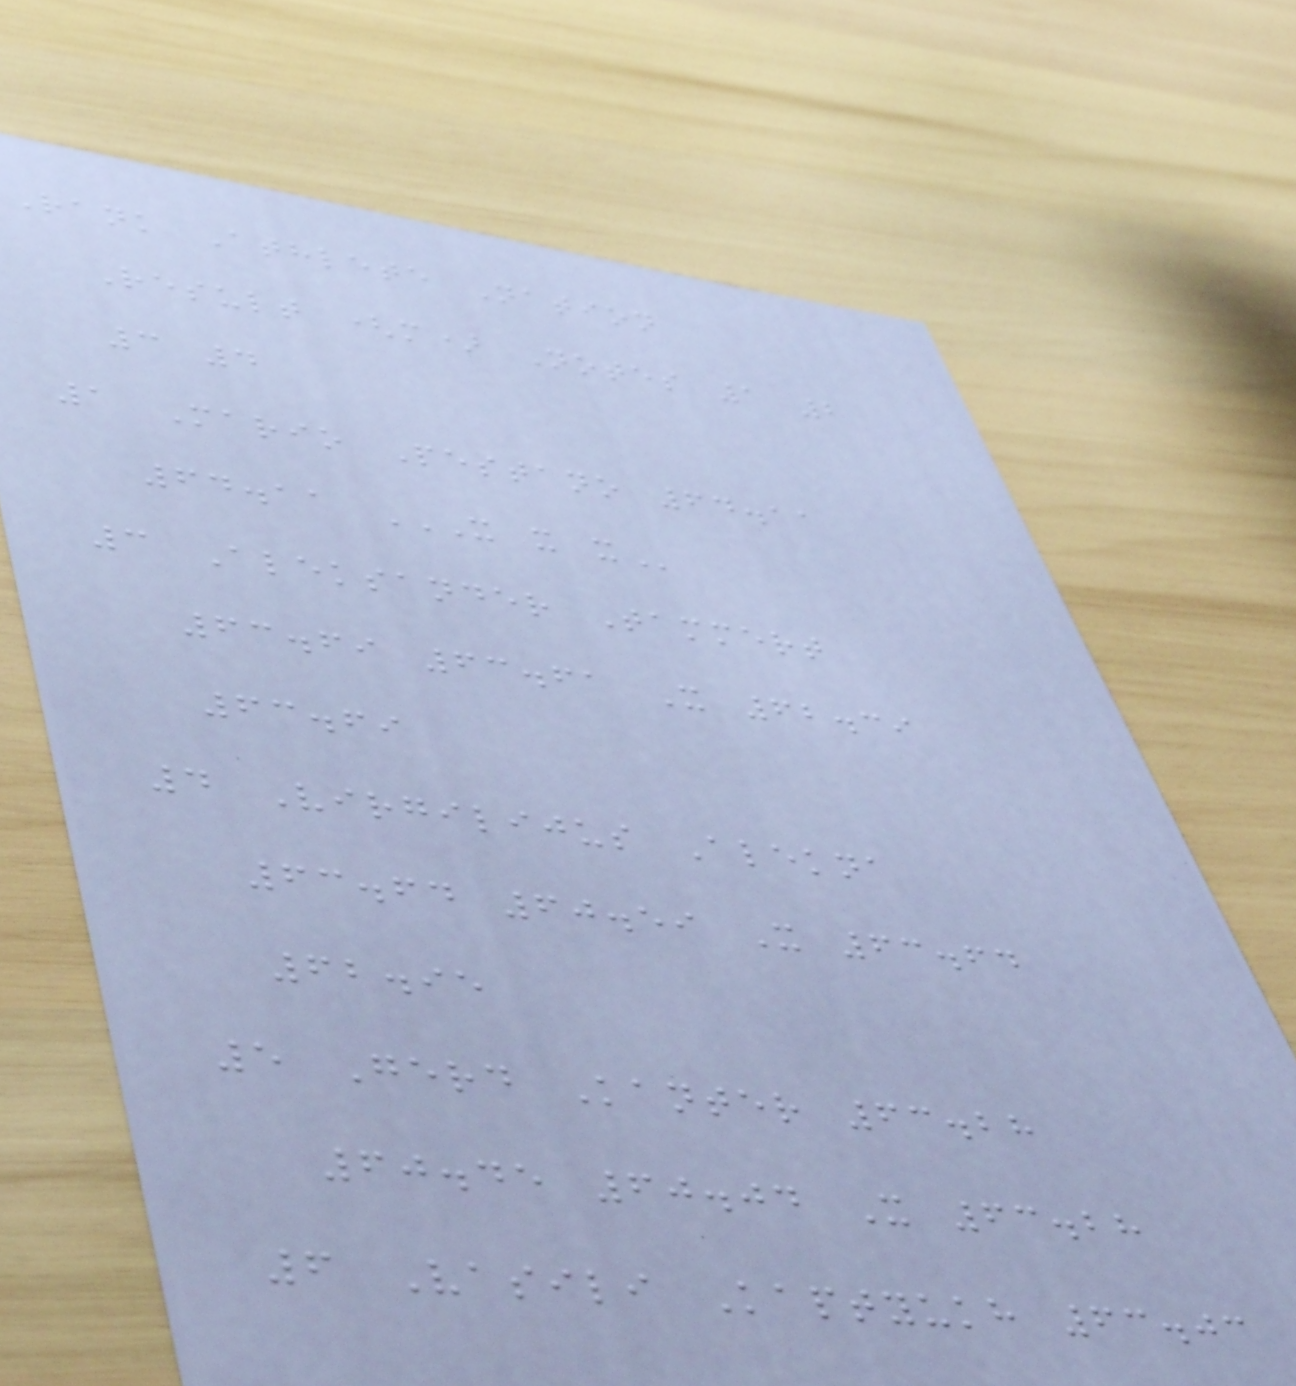Rank Athlete Nation
Result (m) Notes 1 2
3 4
1 Mario Pestano 64.11
64.11 X X X
3 Aleksander Tammert
63.69 63.61 X 62.39
63.69
4 Virgilijus Alekna
63.64 60.59 X 63.64
62.95
5 Gerd Kanter 63.28
60.45 60.04 X 63.28
6 Vasili Kaptyukh 63.03
